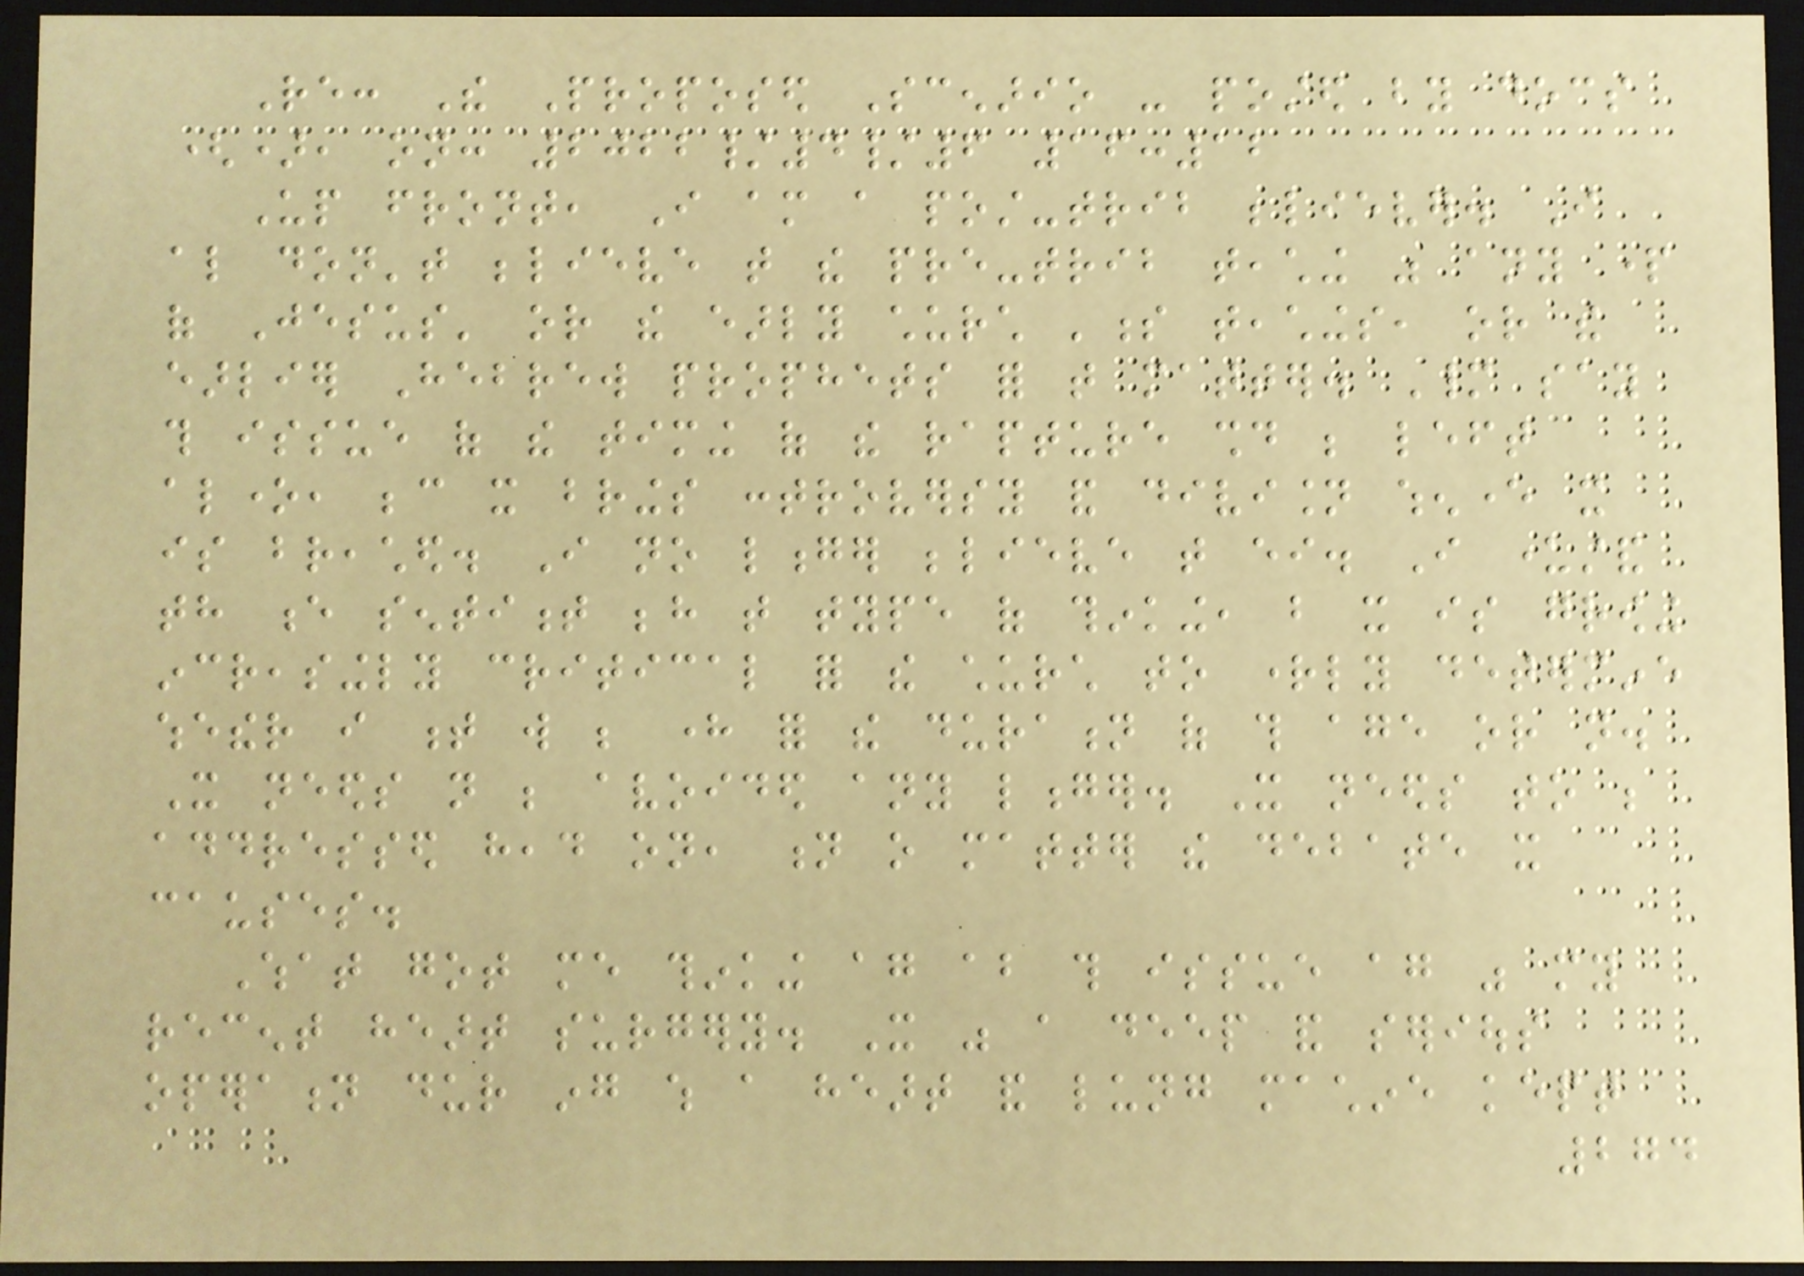Re: The Proposed Scenario - posted by docs
(), on: 2022/4/6 16:12
Up front, I am a post-trib believer. I
also don't believe that the pre-trib teaching was any part
of Jesus' or the early church 's teachings, or the
earlier Hebrew prophets for that matter. Many say
this issue of the timing of the rapture should be left
alone, because it brings controversy and division whenever it
is breached. I no longer believe that either. I understand
th e sentiment behind that type of thinking, but it is growing
increasingly critical for the church to rightly determine
whether i t will be here for the duration of this age or not.
It needs not be avoided any longer. It needs to be
addressed head on, n o matter the debate it
causes.
What got me thinking again about this issue again was my
recent heart surgery. It was a deep and serious
operation dur ing which a heart and lung machine kept
274
